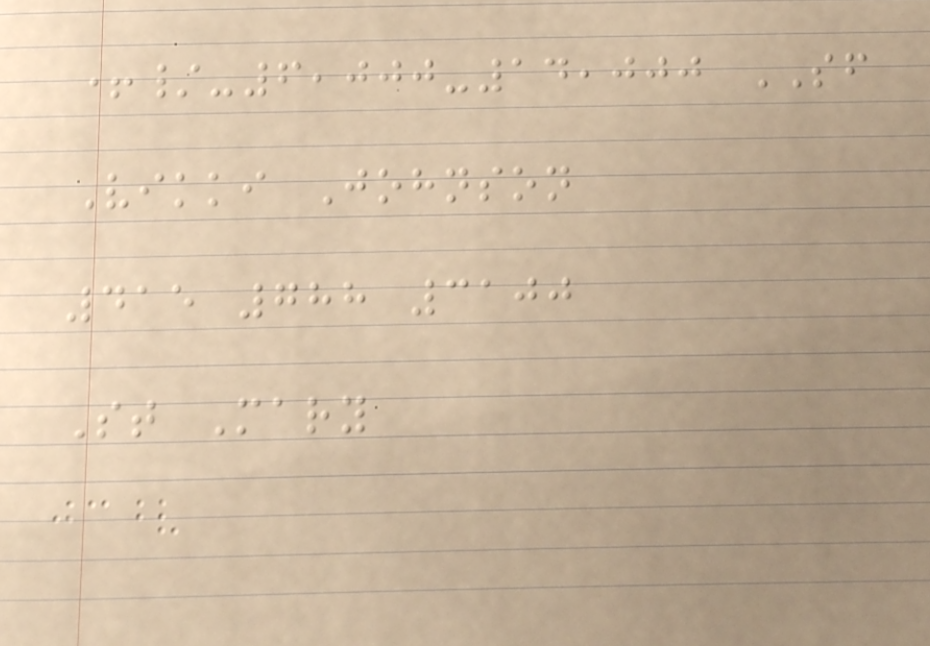+/-6,000-14,000 SF
Vikki Johnson
415 788 3100
St Mary
